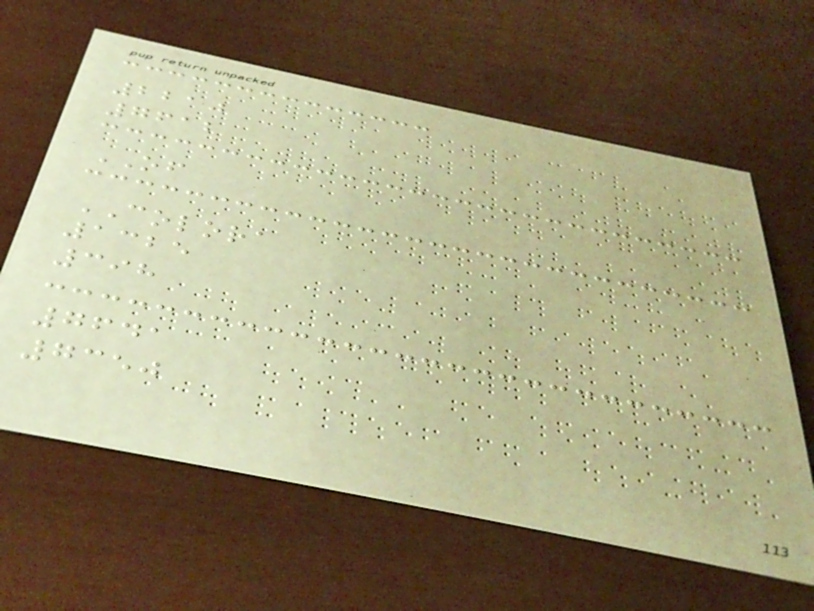2210
7612
OF
COLORA
1325
398
7641
7350
